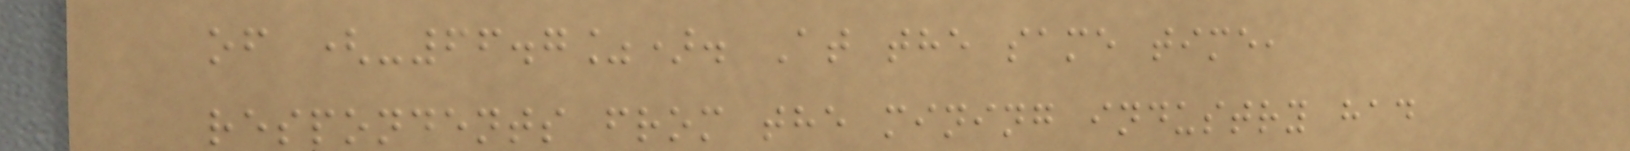of (-66.7%). At the same time,
respondents from the mining industry had
